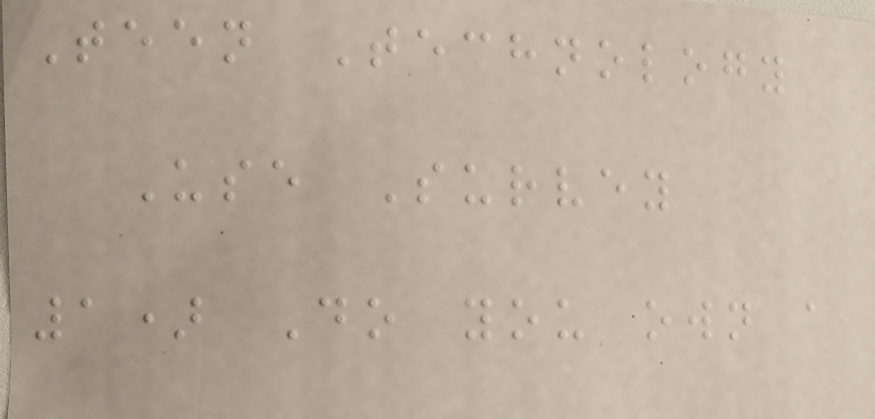Teen Technology
Use Survey
1) Do you own a
